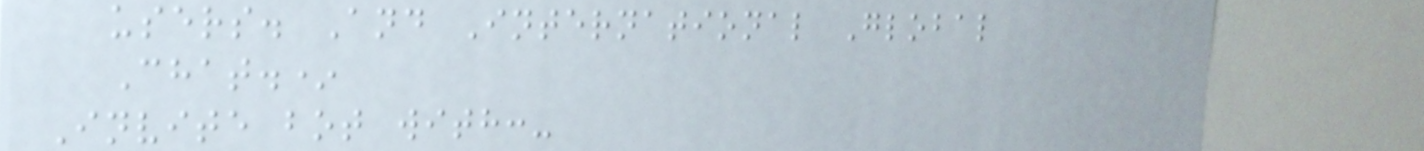users. And International Global
Chat.*
Invite bot with:-
